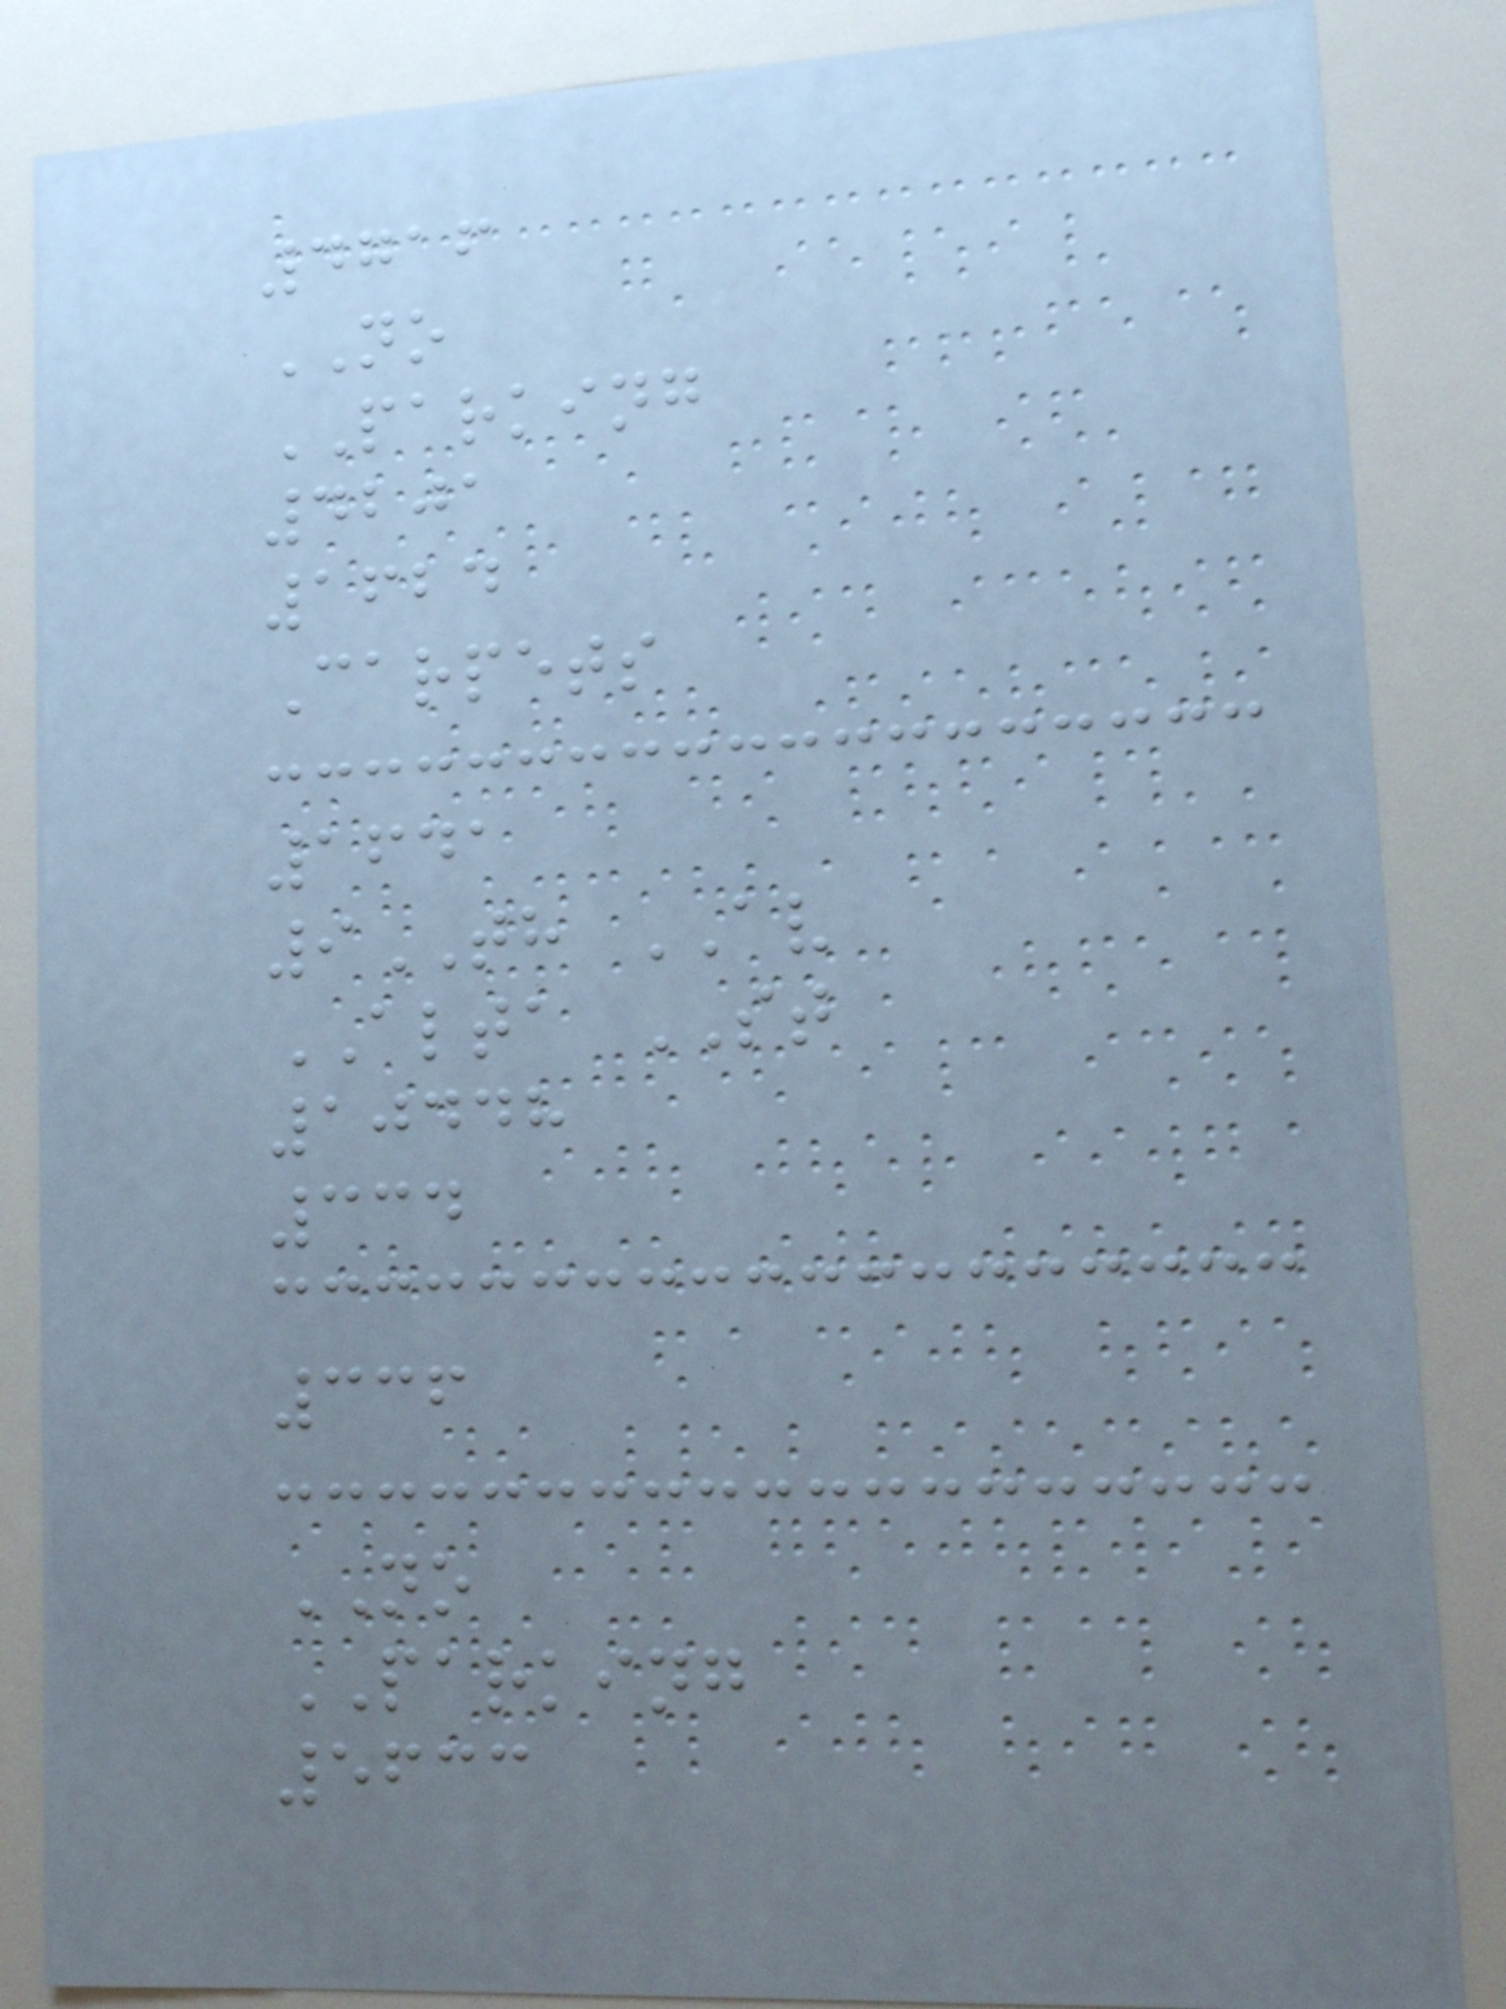4716
NO
PARKING
4201
1624
Carpets
1641
9TH AV
ALTA ST
10448
334
336
NO
PARKING
5633
